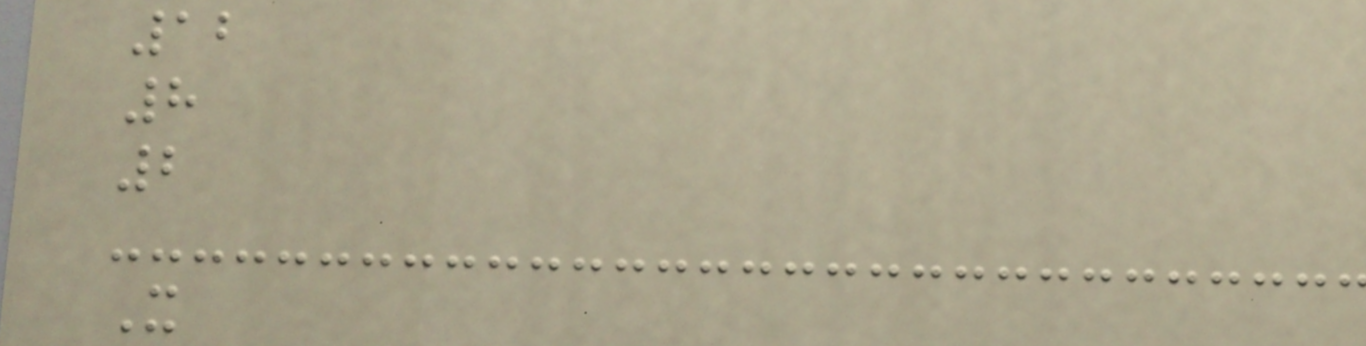12
8
2
X
